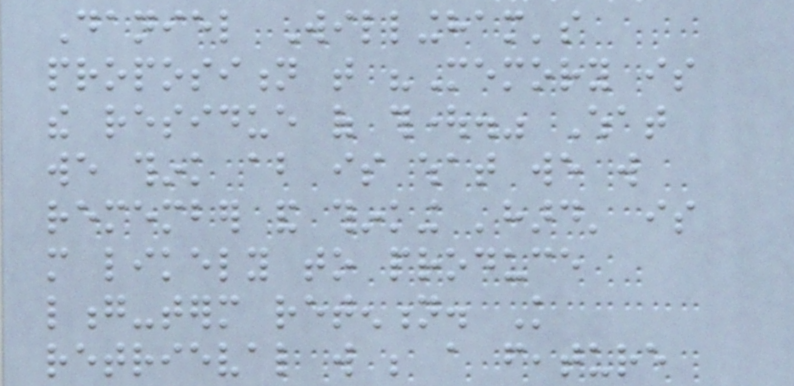Daniel Willingham's
proposition that "Memory is
the residue of thought." What
we think about is what we will
remember and thinking 'hard' is
more likely to produce
long-term retention. Knowledge
retrieval will be a feature
